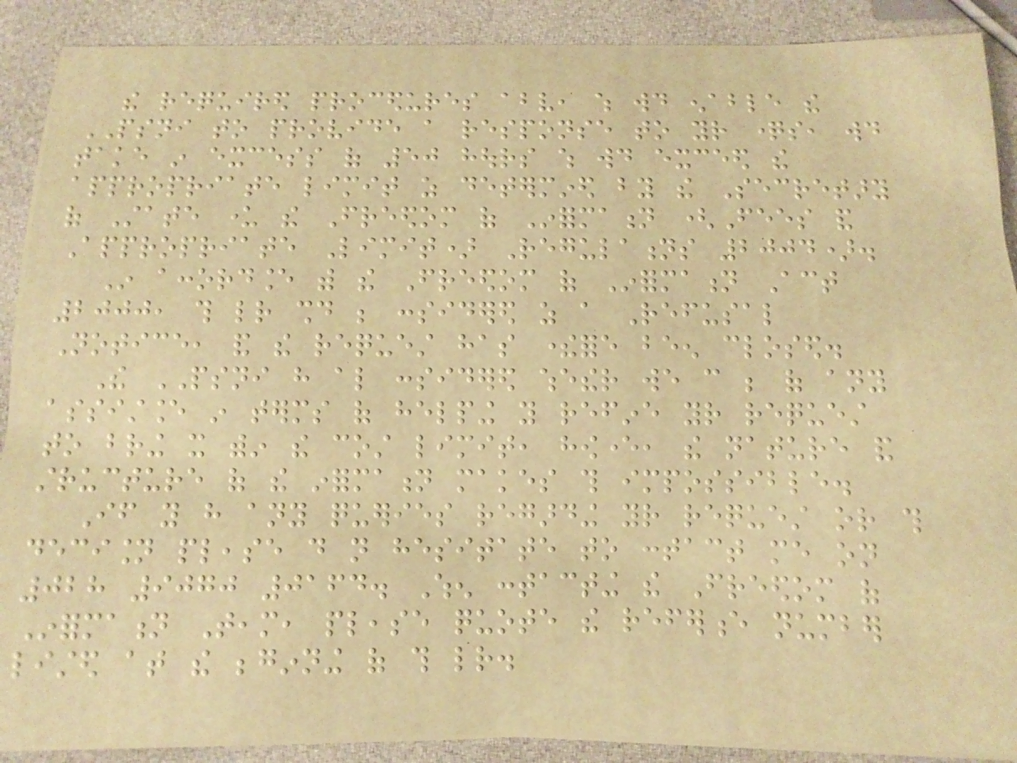the required procedures above, which would enable the
PSNI to provide a response to your questions, would
take in excess of 50 hours which would exceed the
appropriate limit as determined by the Secretary
of State under the Freedom of Information (Fees and
Appropriate Limit) Regulations 2004).
In accordance with the Freedom of Information Act
2000, this letter should be considered as a Refusal
Notice, and the request has therefore been closed.
The PSNI have also considered whether we can be of any
assistance in terms of helping you refine your request
to bring it within the cost limit, however, the nature and
structure of the information makes this impossible.
If you have any queries regarding your request or this
decision please do not hesitate to contact me on
028 9070 0164. When contacting the Freedom of
Information Team, please quote the reference number
listed at the beginning of this letter.
